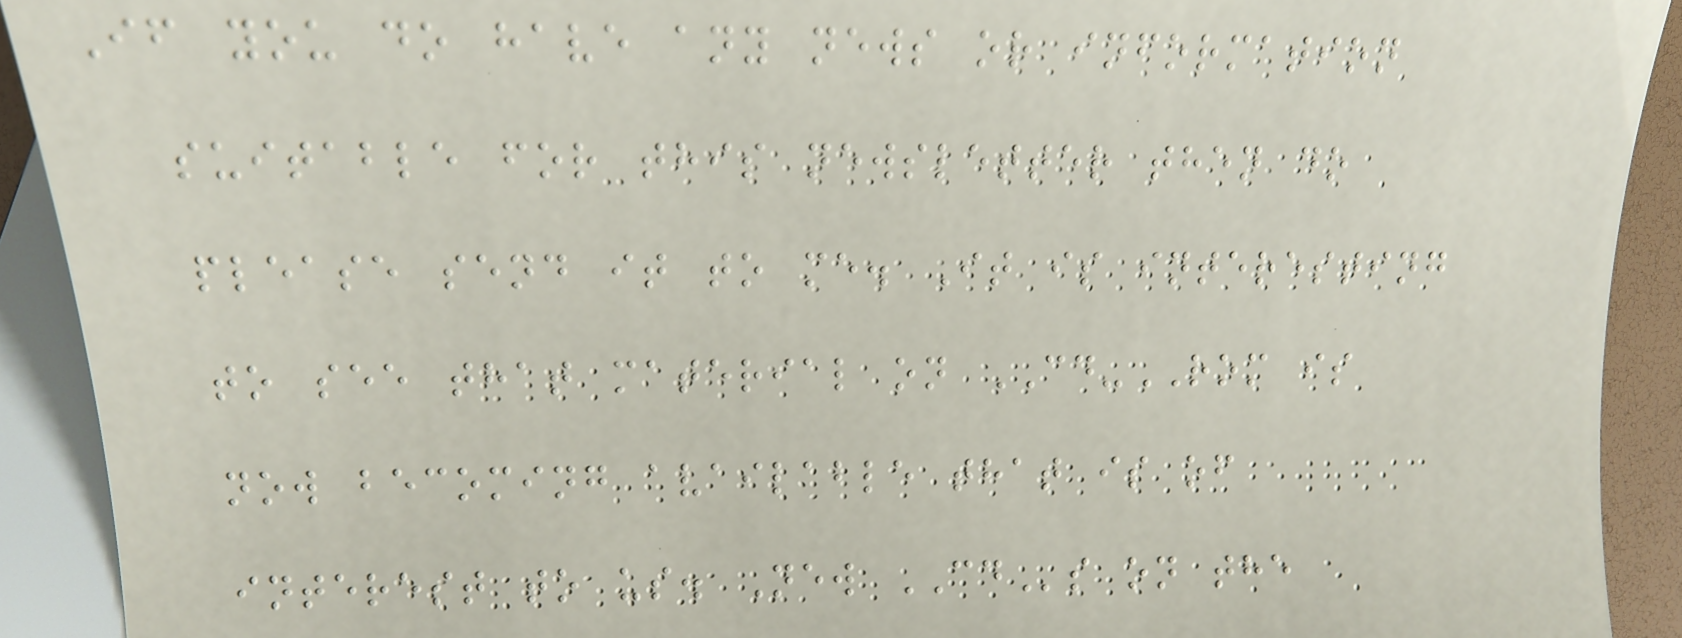If you do have any news or information
suitable for this newsletter then do
please send it to me. It is interesting
to see that material on CD-ROM is
now becoming available that is of
interest to us. New CDs on the
